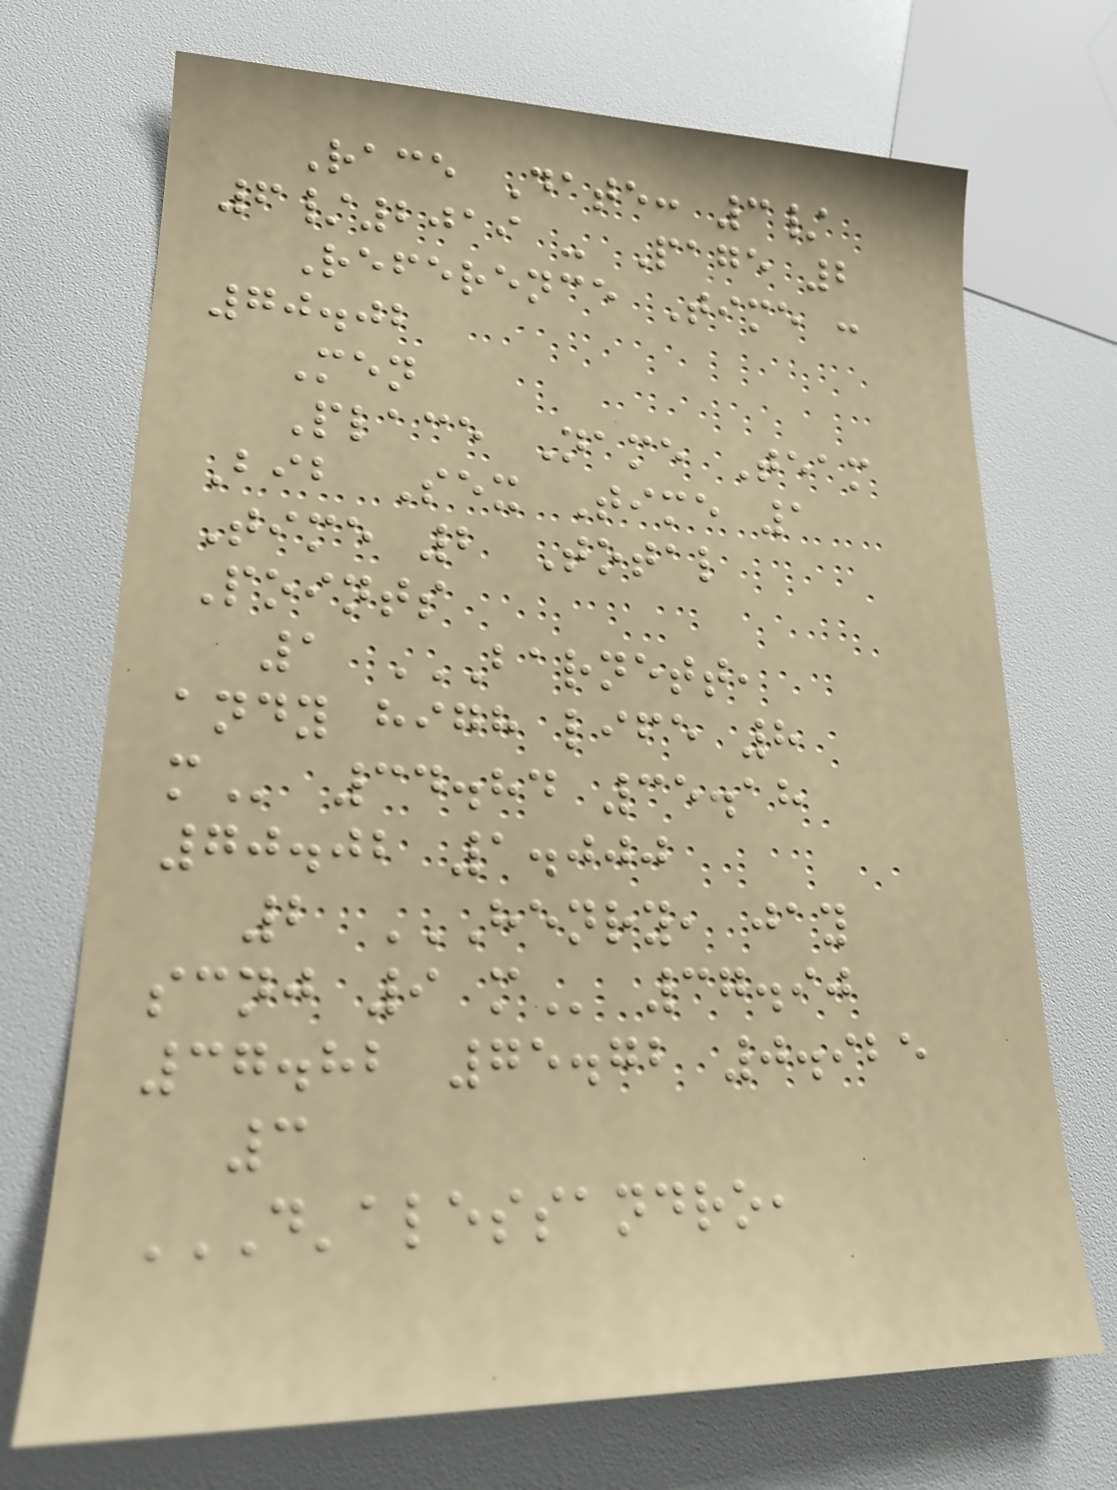Race Date: 3/
6/2019 - Page 2
Reference Time :
70.02
Men
Place Name Team
Bib Sex Time 1
Time 2 Total
Points
1 BARNETT,
ANDY HIGH LIFE 8
M 34.84 35.18
70.02 1.000
2 HENRY, JAY
SCNJ 9 M 37.90
37.82 75.72 0.925
3
D'ALESSANDRO,
